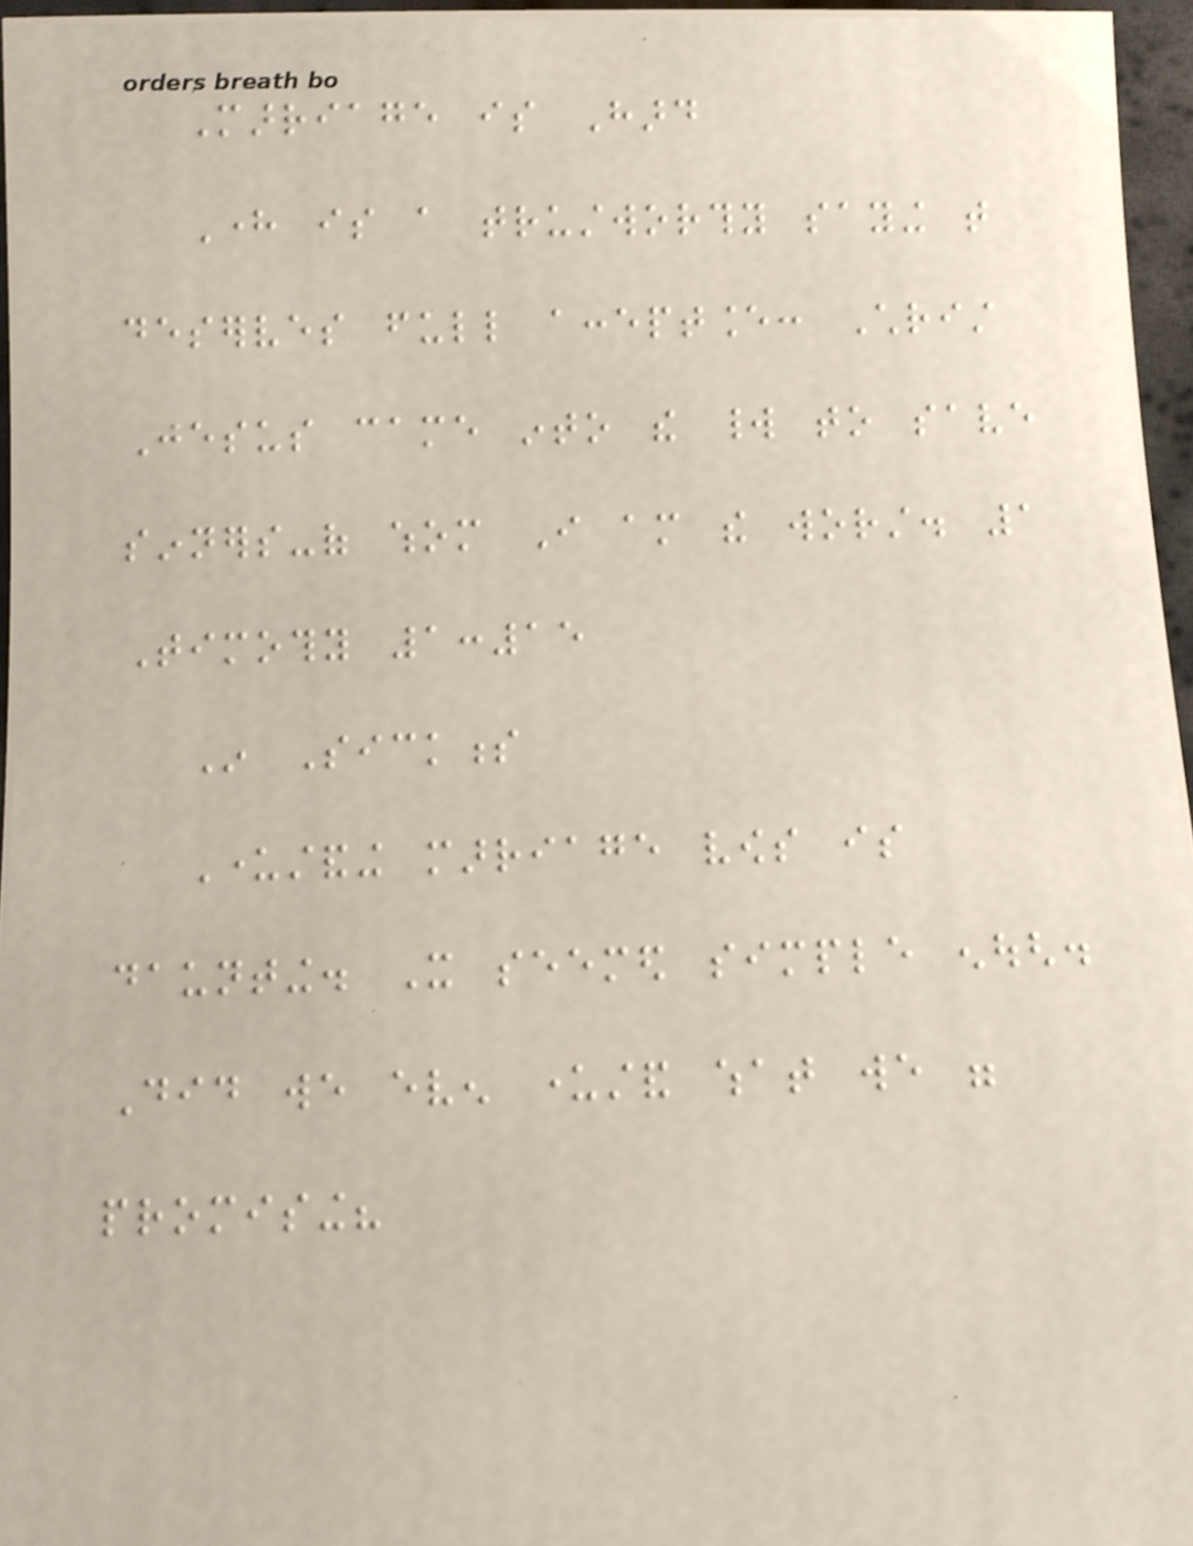Marriage is Hard
Here is a trustworthy saying that
deserves full acceptance: Christ
Jesus came into the world to save
sinners-of whom I am the worst. 1
Timothy 1:15
In Sickness
Understanding marriage vows is
daunting. It seemed simple enough.
Did we even understand what we were
promising?
